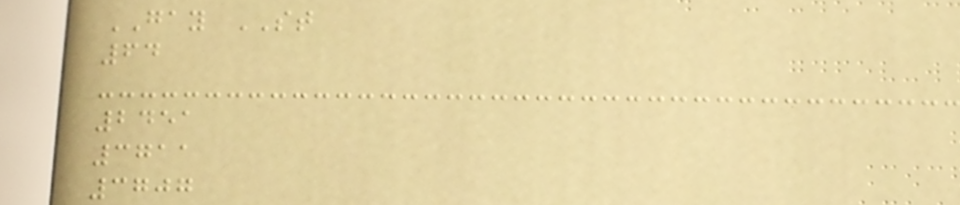GAY ST
64
2451
3711
3707
